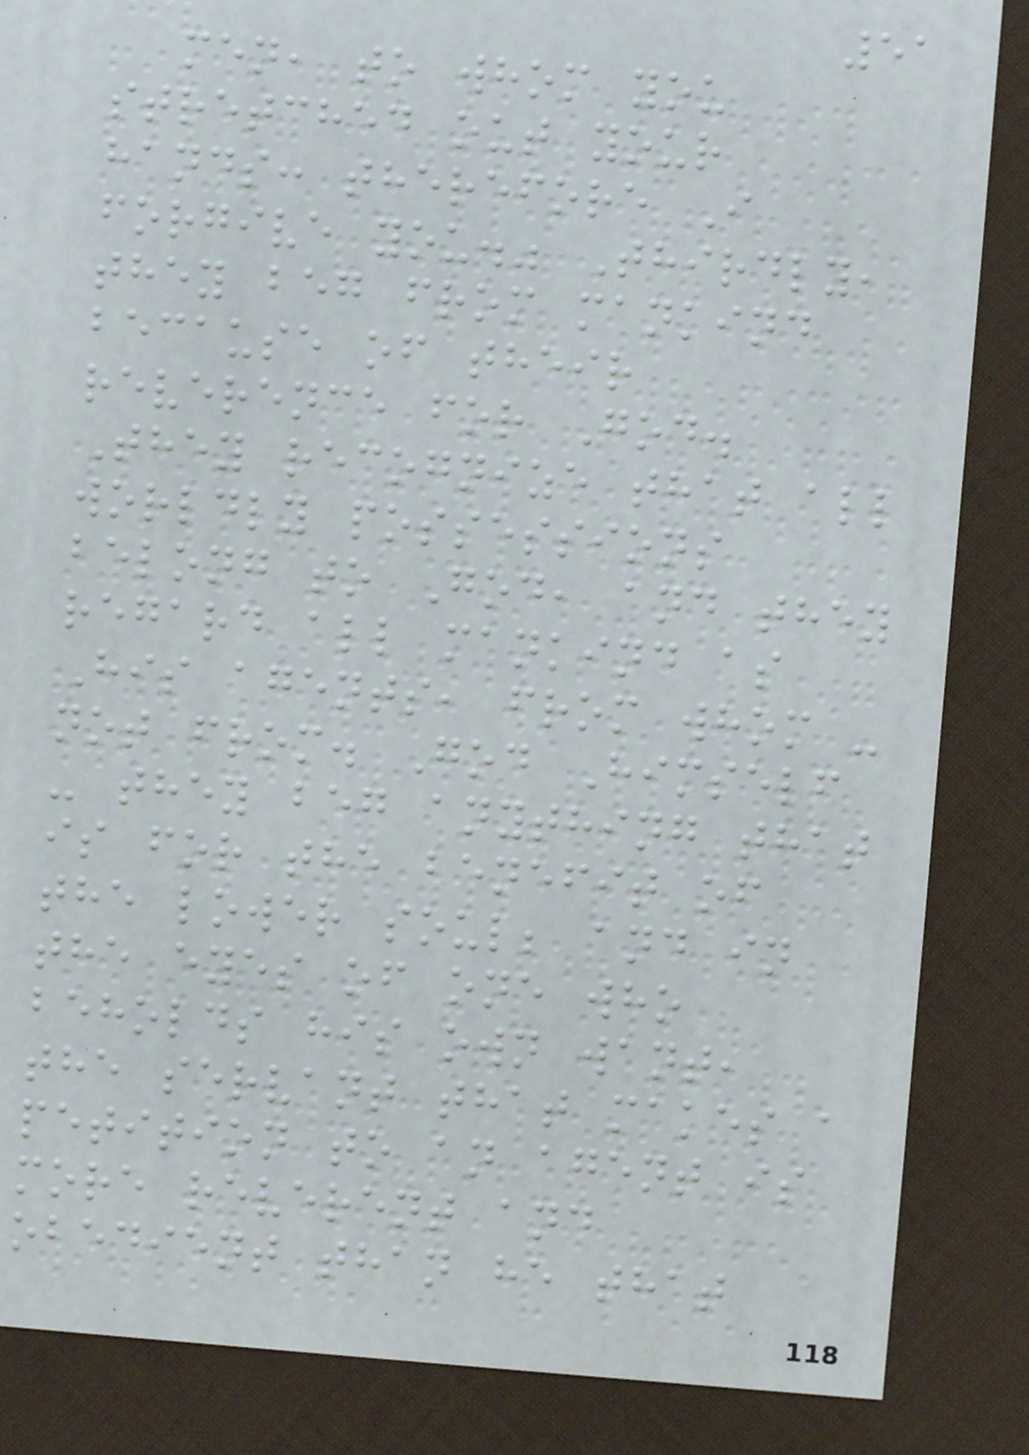51
men, to whom you
stretched out your
hands: therefore I
forgive you." Thirdly,
they beg from mankind
because of their
reverence for God.
They recognize that all
worldly possessions
belong to God, and they
regard all mankind as
His agents, from whom -
not from. God Himself
- they beg anything that
is for the benefit of
the lower soul; and in
the eyes of one who
beholds his own want,
the servant that makes a
petition to an agent is
more reverent and
obedient than he that
